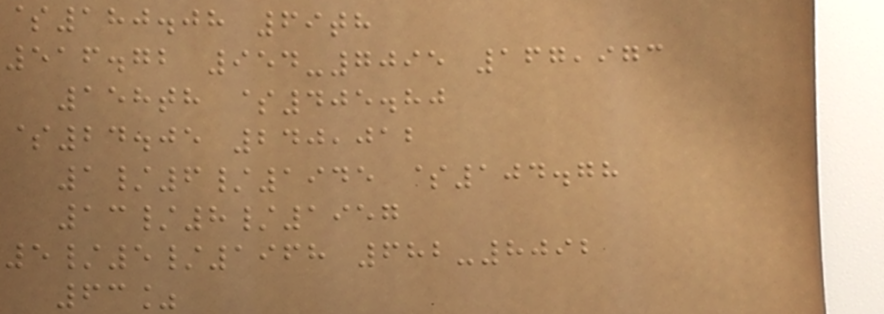$180.08 69th
516.72 954-7095 167,973
158th $405.80
$24.05 240,012
1/6/1945 $104.78
13/8/1957
5/5/1968 682-8092
63%
